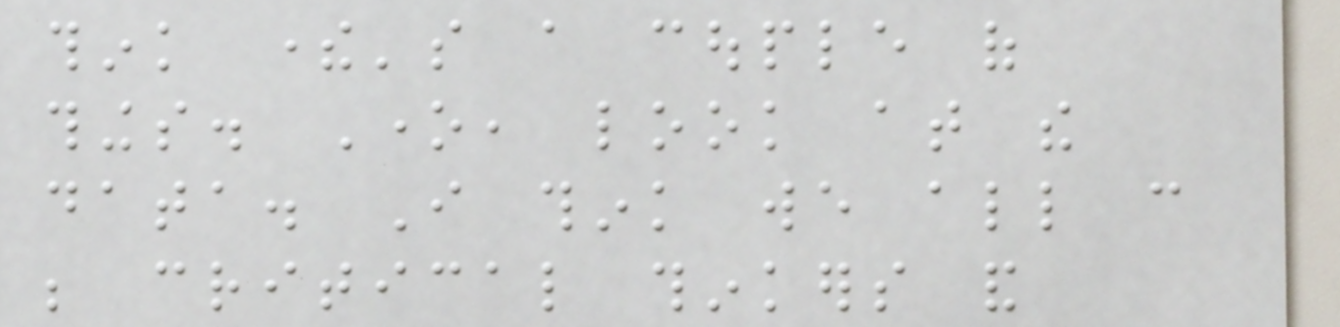think there's a couple of
things. One, look at the
data. I think we all can
be critical thinkers and
